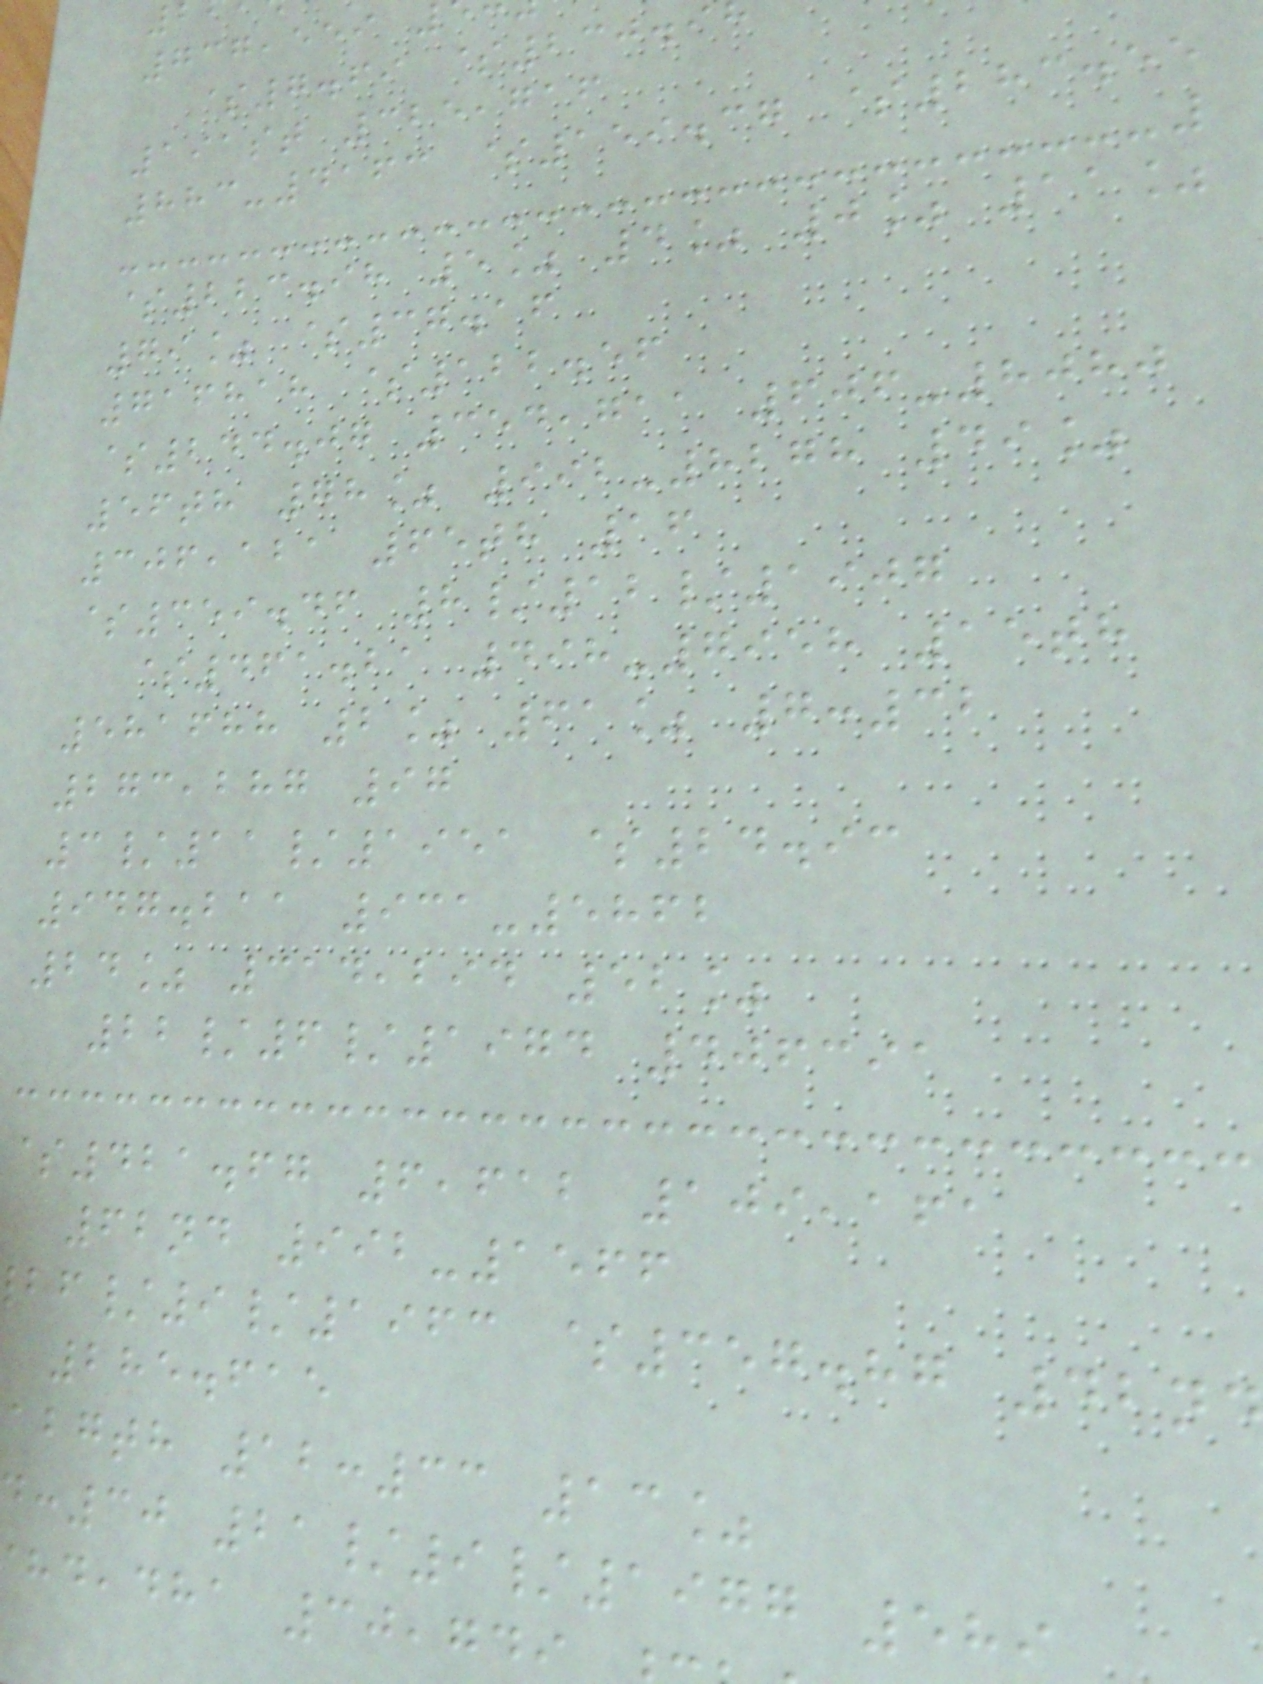737,559
$7.69 $230.9
191st 325,716
883-4163 $159.37 $283.55
$223.98 5% 4% 0% 11%
79% $37.16
716818 $122.56
$244.07 354,711 606-8080
56th 78% 992-8278 49%
306,121 65th 16
$359.46 8/12/1907
$461.21 498-7958 15th
581688 2% 61% 7:32
273,287 97
3/11/1951 $24.93
947.211 931-5862
24% 314,294 52%
22/6/1974 406391
$421.67 6,612 109,161
62nd 992-1566
/9/1963 $357.87 42n
285.615
abgth 12:33 13%
:30 21/9/1977 589
,dha 30,74
